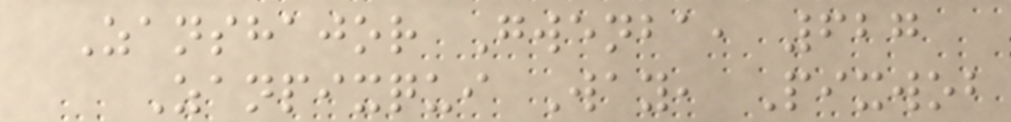Zanshajor Gwenba, 627
Zanpixqui Way, Pixwob
